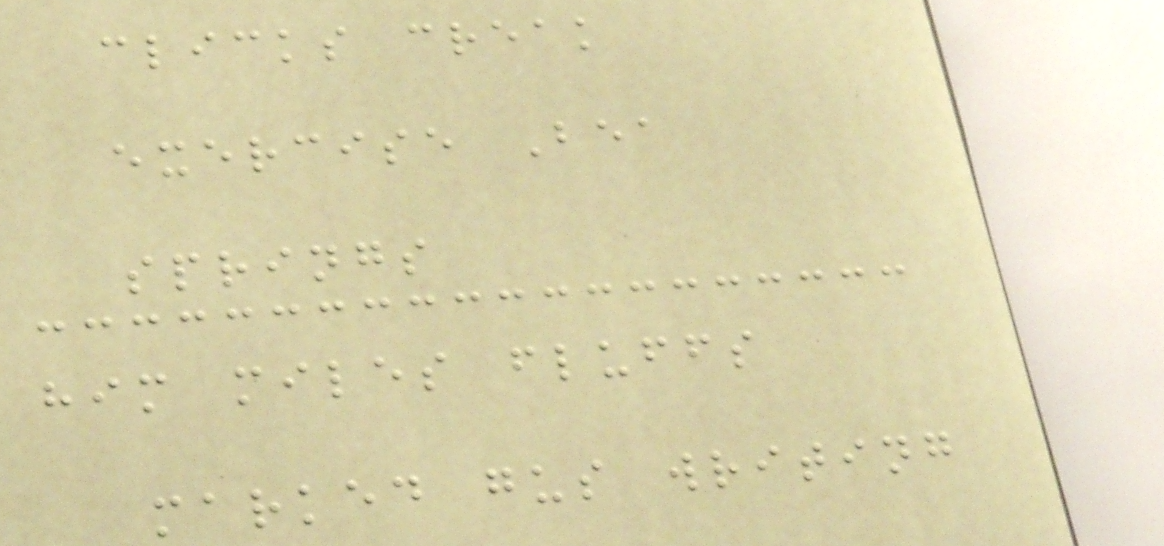clicks creak
exercise Bea
springs
him miles fluffs
marked gus writing
